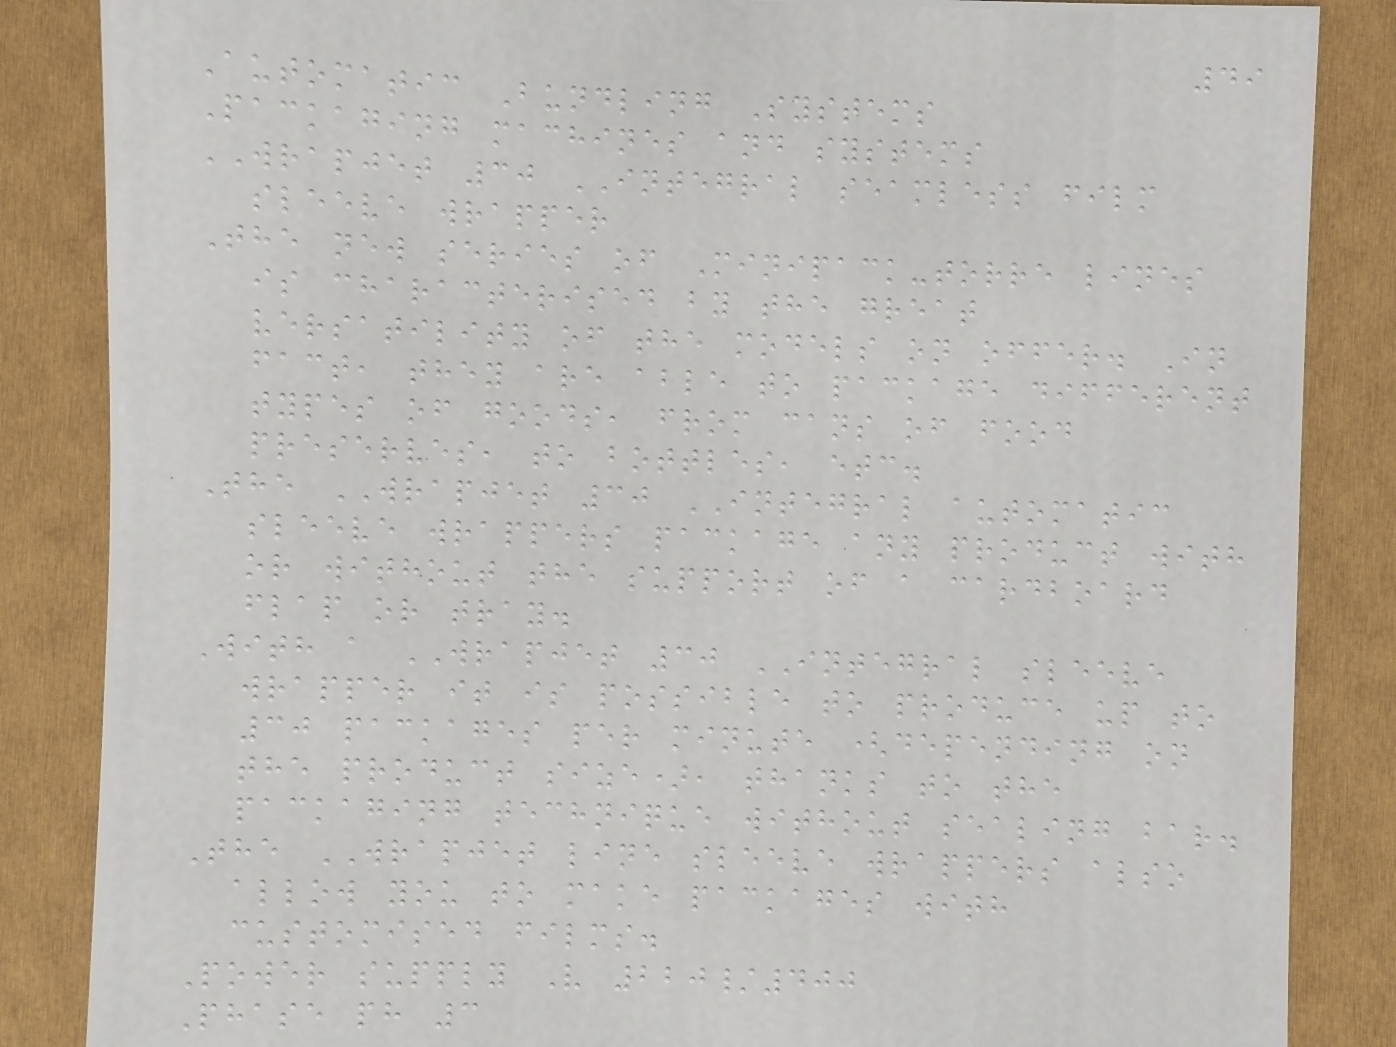49
Automatic Bundling Systems
Packaging machines and systems
WRAPJET 30 INTEGRAL seamless film
sleeve wrapper
The new series of Minipack-torre lines
is characterised by the great
versatility of the models on offer. In
fact, they are able to package different
types of goods, from cans of food
preserves, to bottles, etc.
The WRAPJET 30 INTEGRAL automatic
sleeve wrappers package any product with
or without the support of a cardboard
flap or tray.
With a WRAPJET 30 INTEGRAL sleeve
wrapper it is possible to produce up to
30 packages per minute (depending on
the product size), thanks to the
packaging technique without sealing bar.
The WRAPJET line sleeve wrappers also
allow you to make packages with
customised films.
Power supply V 220/400
Phase ph 3
